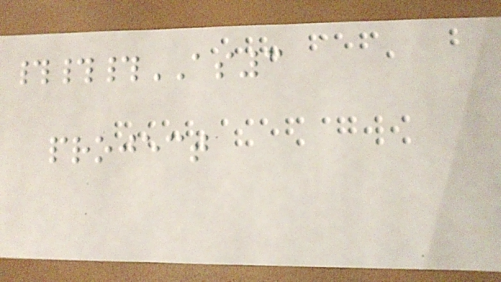###AS3
project
